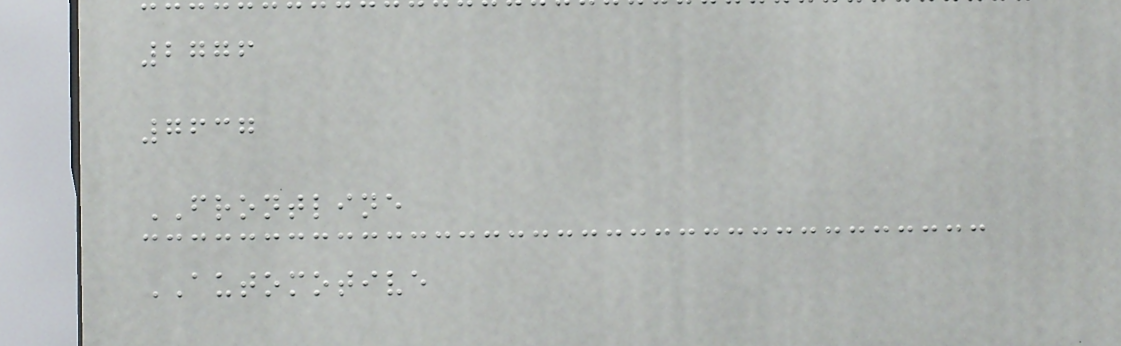2776
7637
FRONTLINE
AUTOMOTIVE
